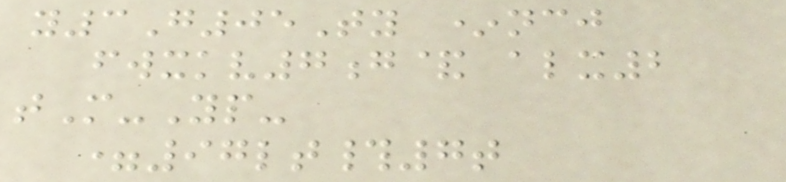y3G05Ty *ncj
fwxkv7g& alx2
tM-Yp-
=97lt#7t
